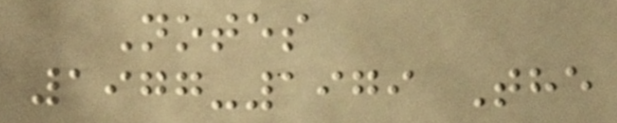Notes
1977-1979 The
